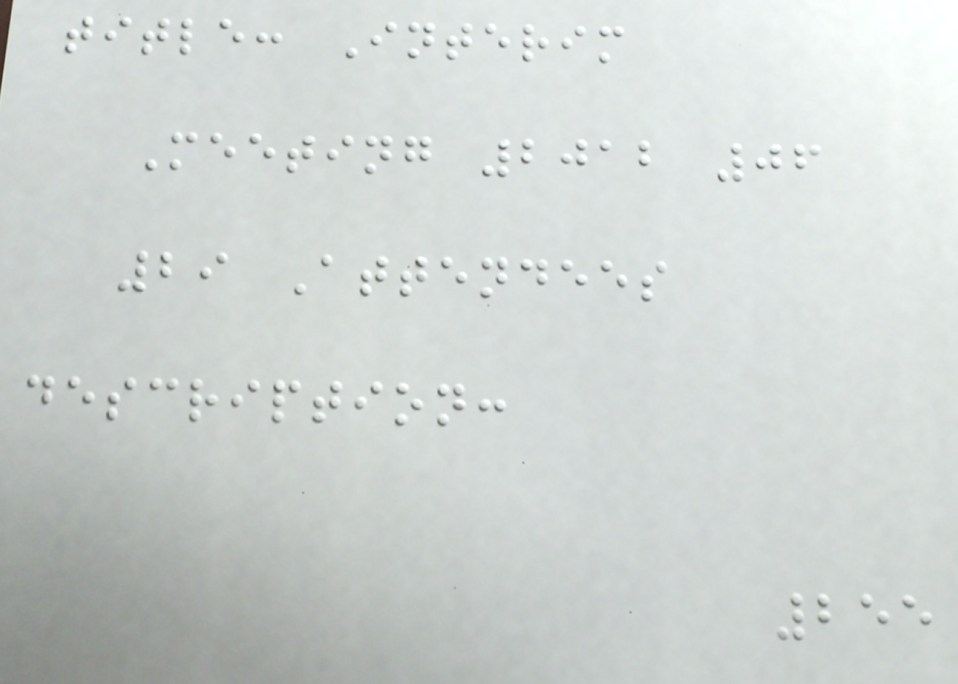title: Interim
Meeting 2012 06
29 Attendees
description:
255
